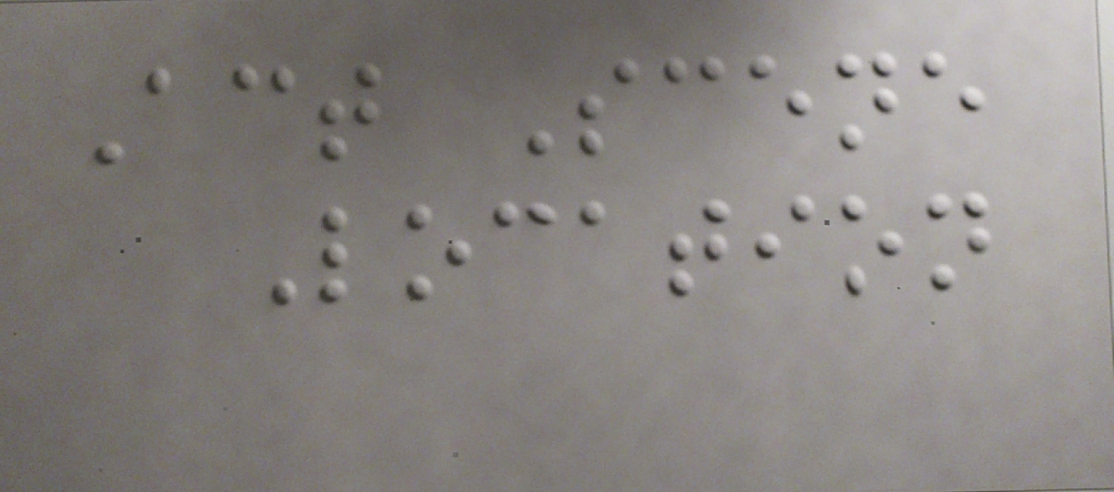Act Scene
Location
